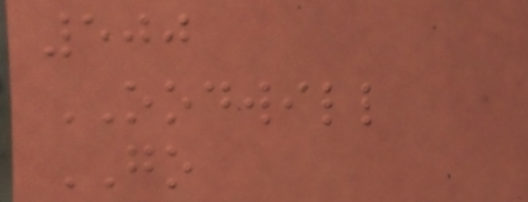500
OODWILL
GO
